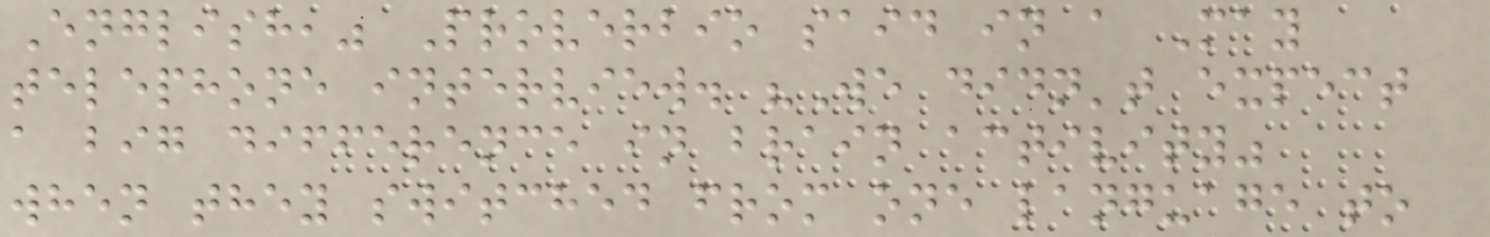English," Proverbio said in a May
telephone interview. "We didn't expect
a big difference in brain activity"
when they switched from one language to
